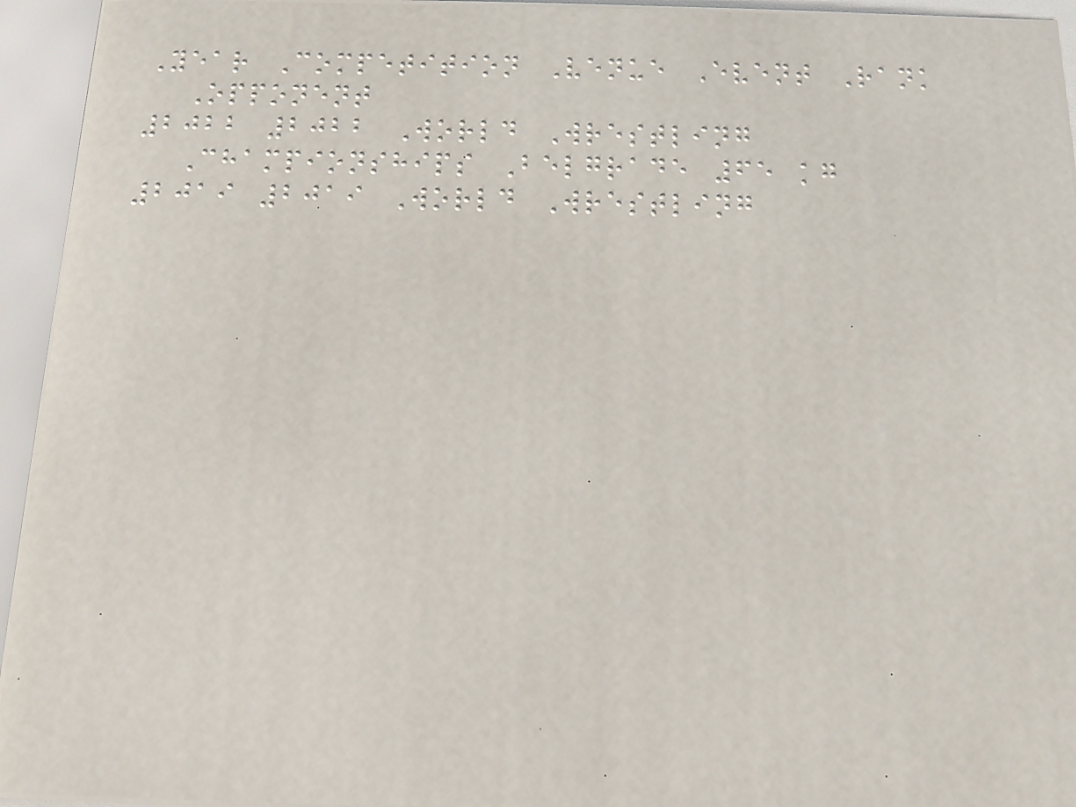Year Competition Venue Event Rank
Opponent
2022 2022 World Wrestling
Championships Belgrade 65 kg
2019 2019 World Wrestling
